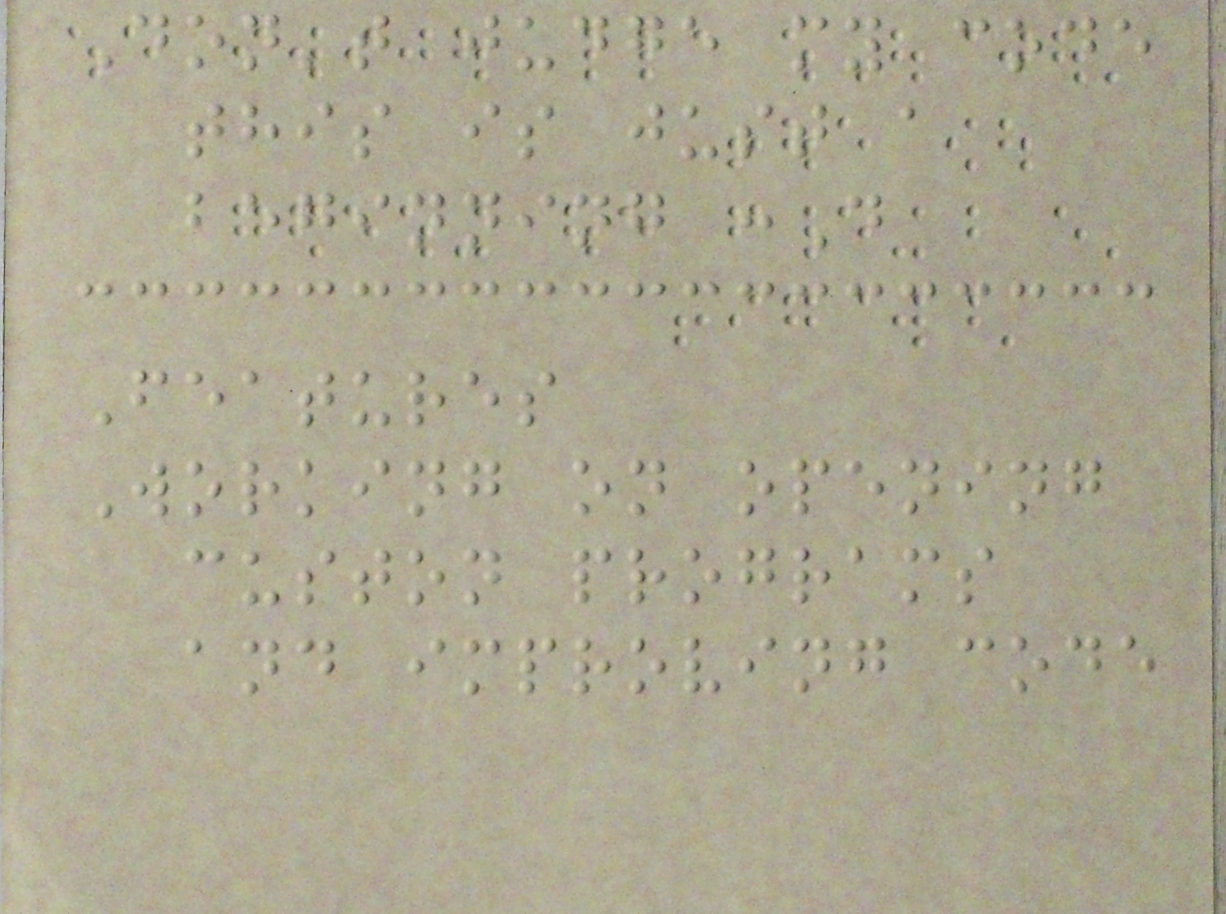Don't judge my code
this is just a
beginning :D
Features
Working on opening
custon programs
and improving code
